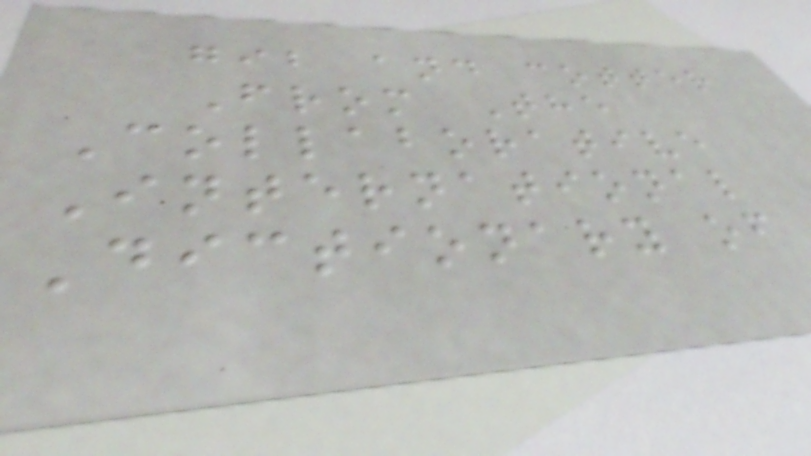gib and cotter
From The
Collaborative
International
Dictionary of
